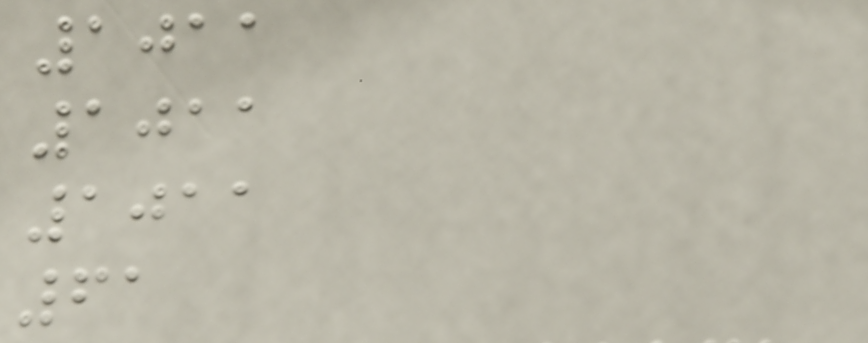1011
1011
1011
61
